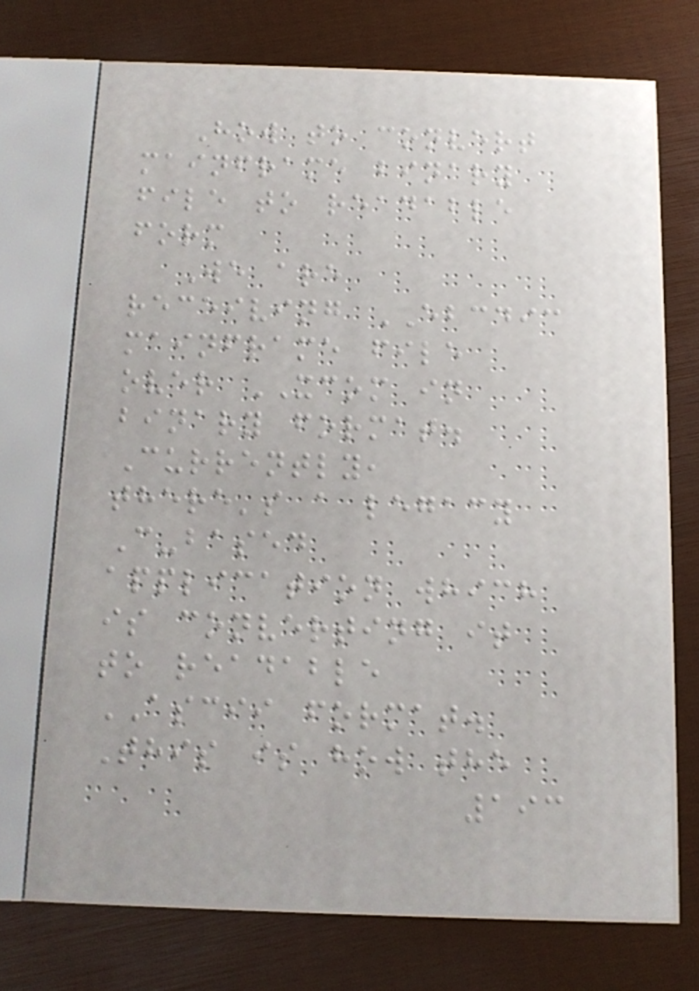How to convert
mainframe binary
file to readable
form
We are
receiving EBCDIC
mainframe file
over XCOM in
binary format.
Currently,
there's a legacy
C-based
application which
is converting it
to readable
ASCII format.
This is how the
193
